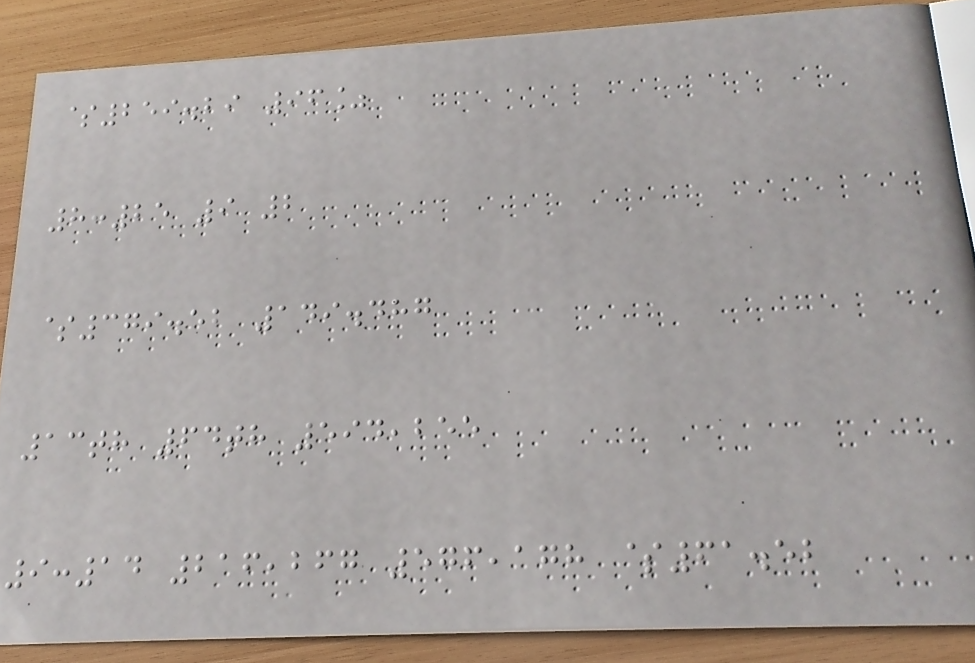$259.29 96%
8:25 9 2
$379.52 149.487
13th 64th 594,255
9:14 216,267 576,178 $61.52
